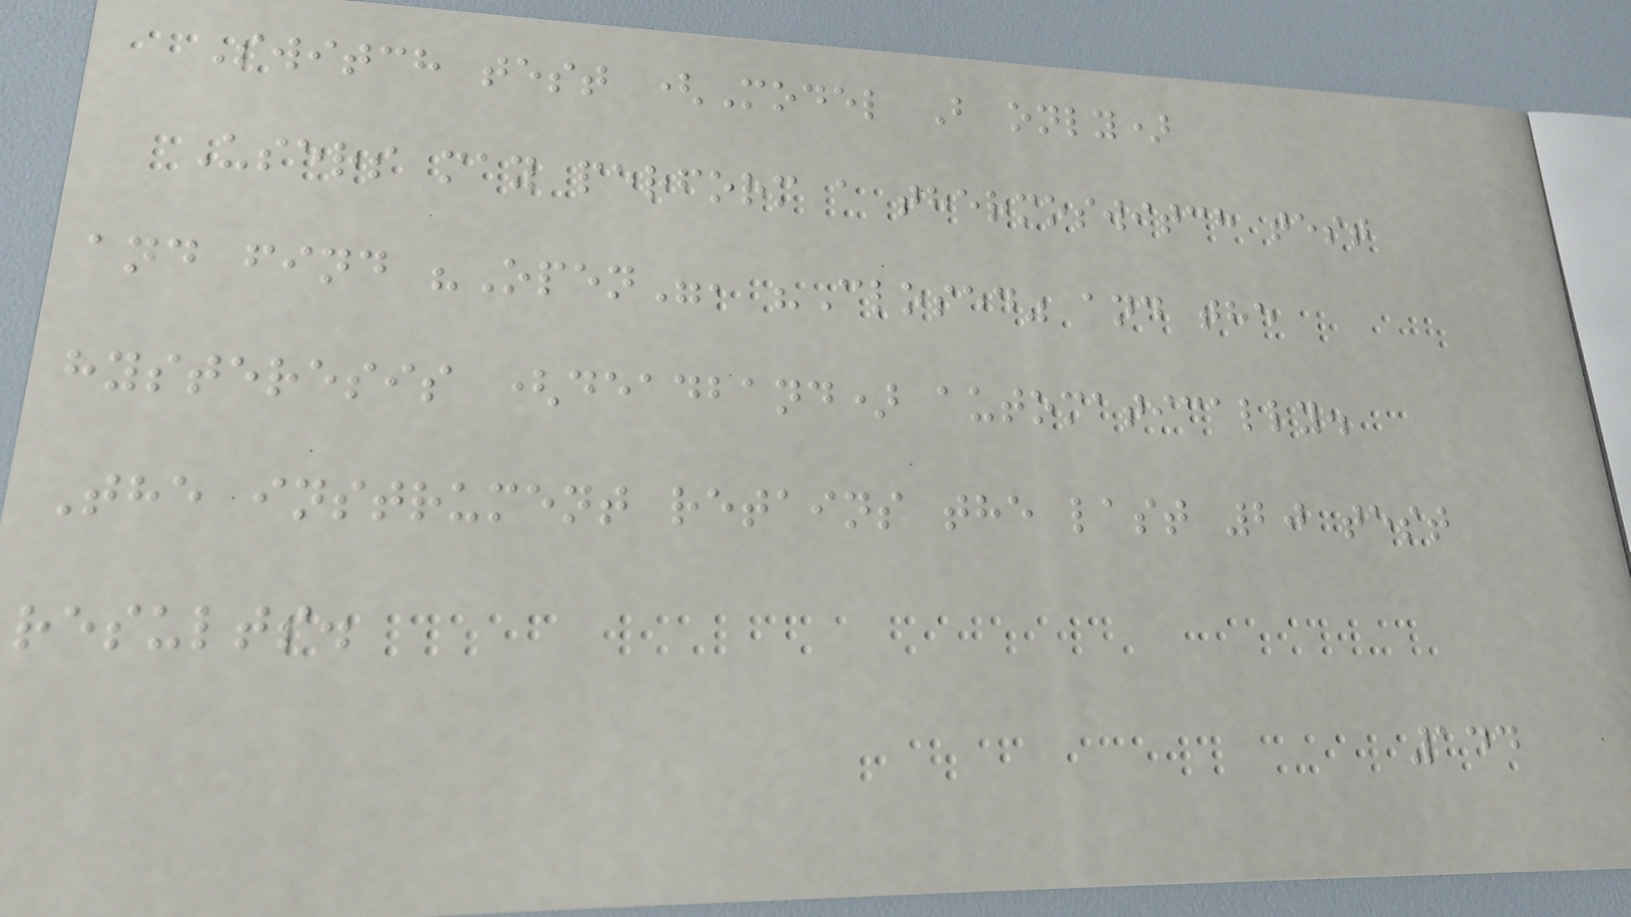Switch test (Model B only)
Users may perform a thermoswitch test
and find "Open", "Closed" and the
hysteresis (deadband) automatically.
The instrument retains the last 20 test
results.
144
